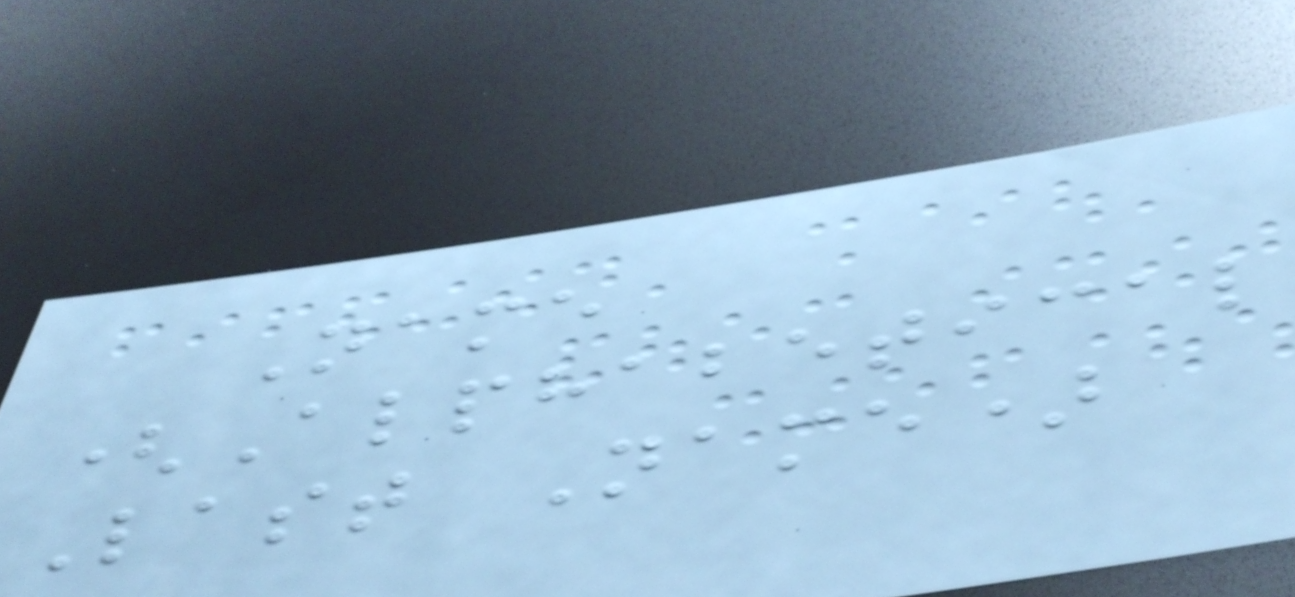Name
(Alphabetical
Last Name)
